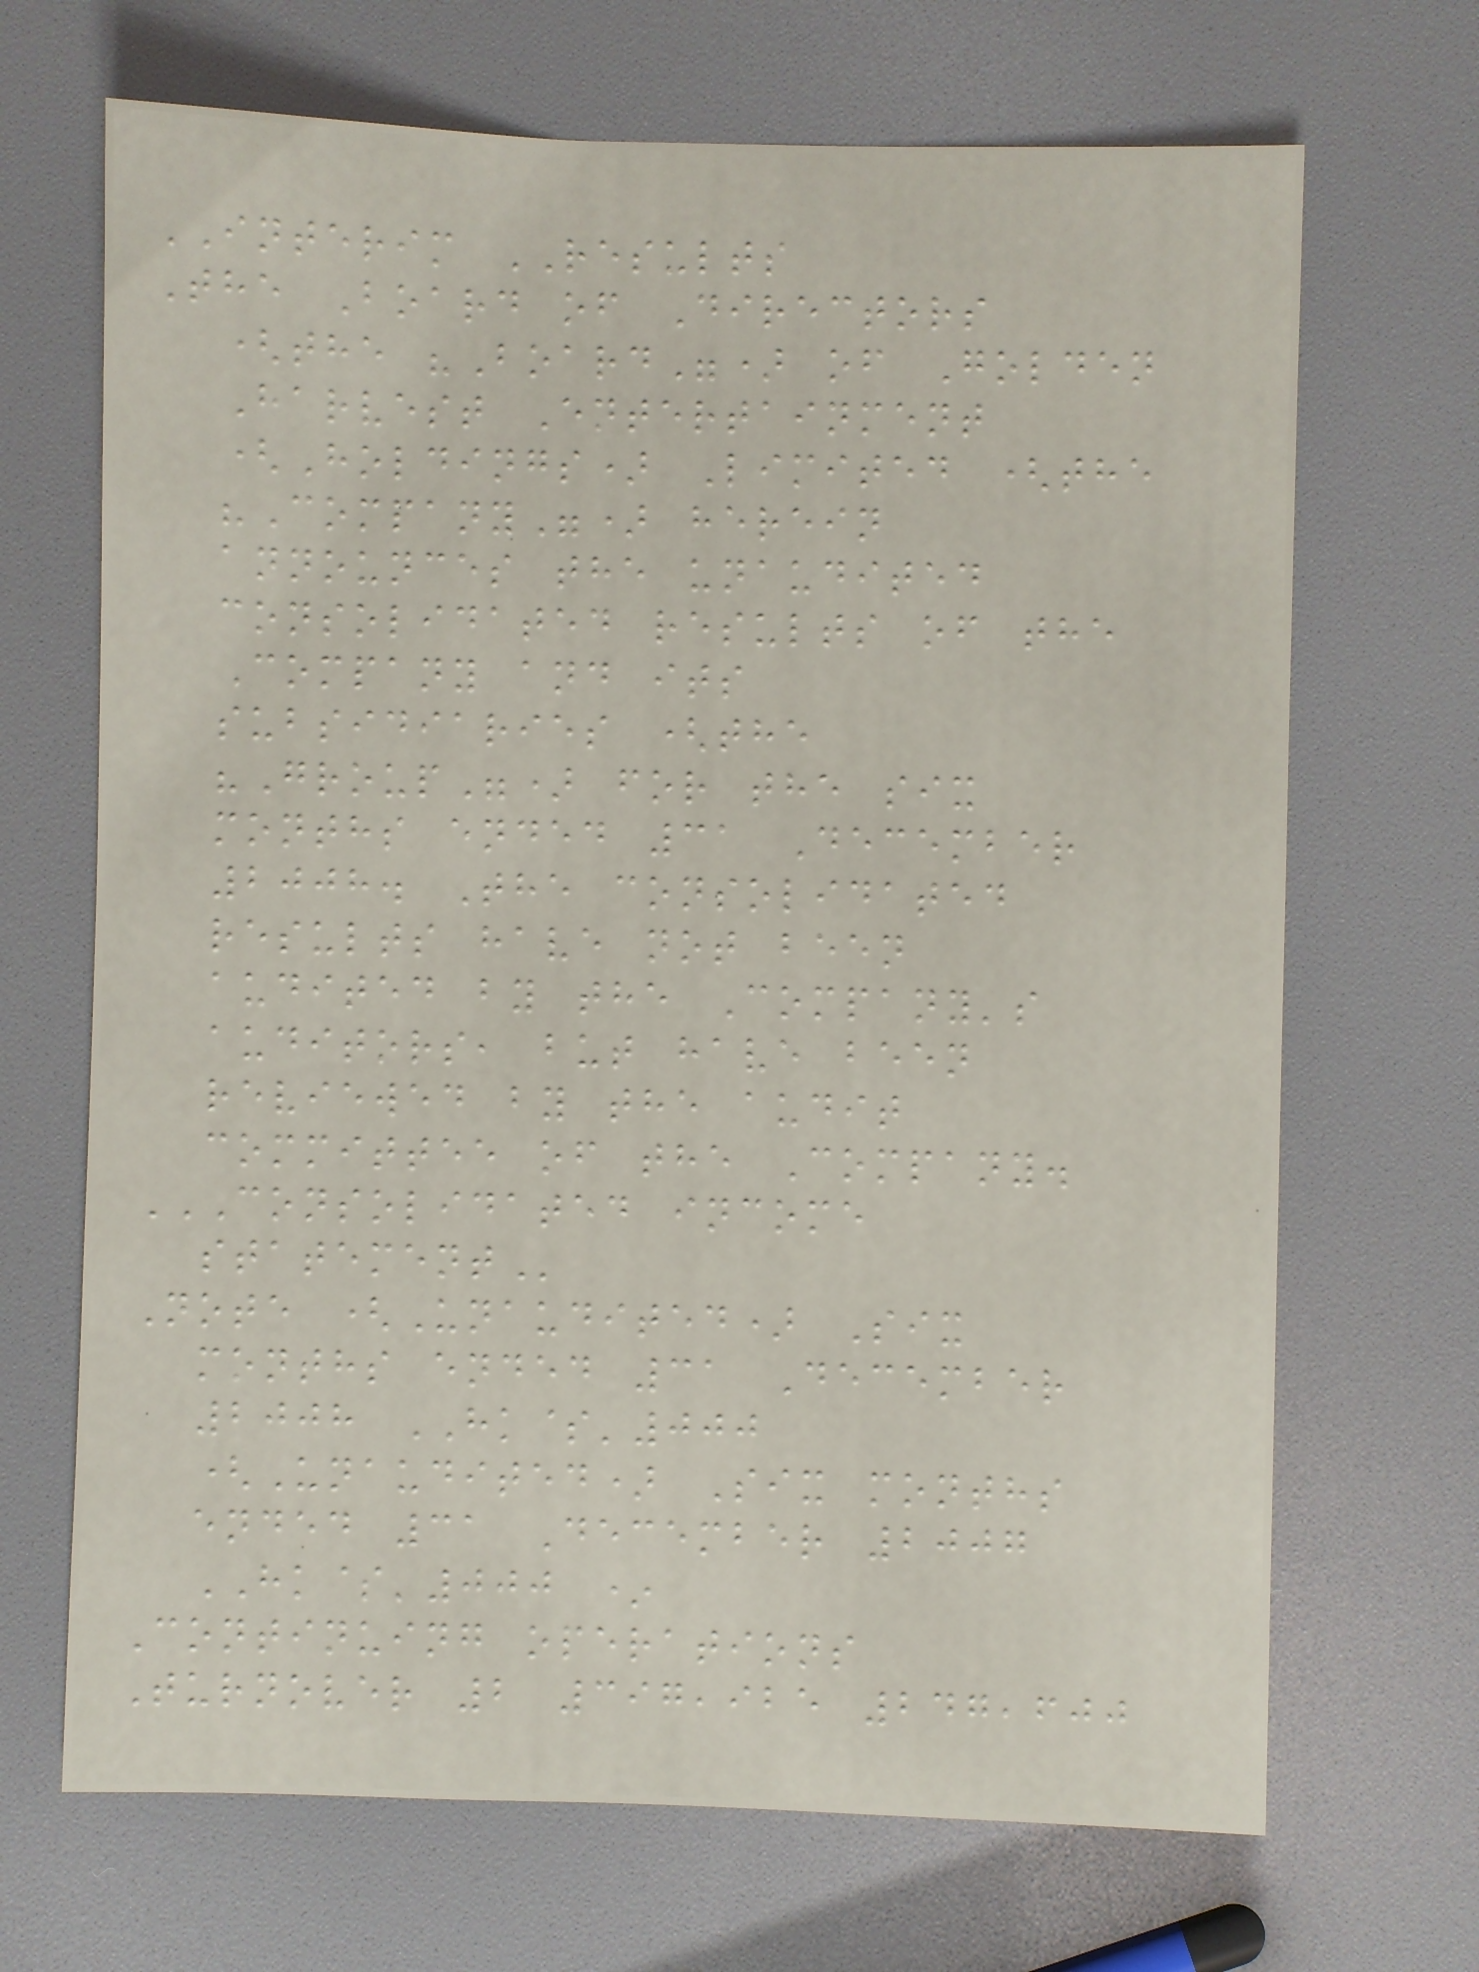INTERIM RESULTS
The Board of Directors
(the "Board") of Golden
Harvest Entertainment
(Holdings) Limited (the
"Company") herein
announces the unaudited
consolidated results of the
Company and its
subsidiaries (the
"Group") for the six
months ended 31 December
2008. The consolidated
results have not been
audited by the Company's
auditors, but have been
reviewed by the audit
committee of the Company.
CONSOLIDATED INCOME
STATEMENT
Note (Unaudited) Six
months ended 31 December
2008 HK$'000
(Unaudited) Six months
ended 31 December 2007
HK$'000 *
Continuing operations
Turnover 2 397,925 247,600
